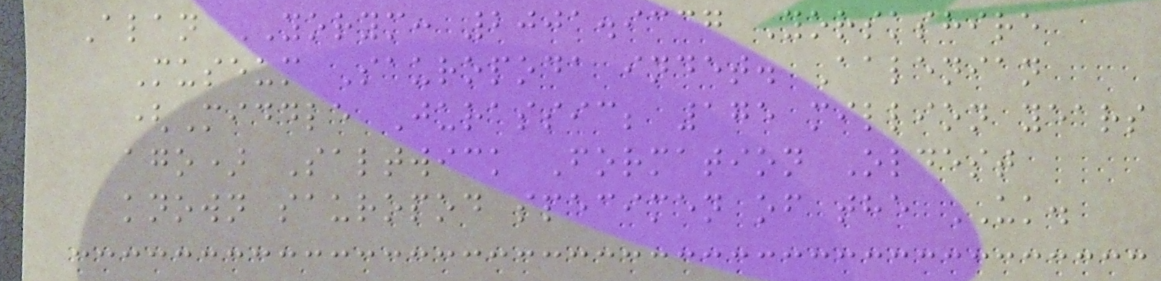Alan YORYM: 2001.9337 Yorskshire
Museum Sauropoda indet. Aalenian
(Middle Jurassic; 175 million years
ago) Saltwick Formation Oldest
known sauropod specimen of the UK.
